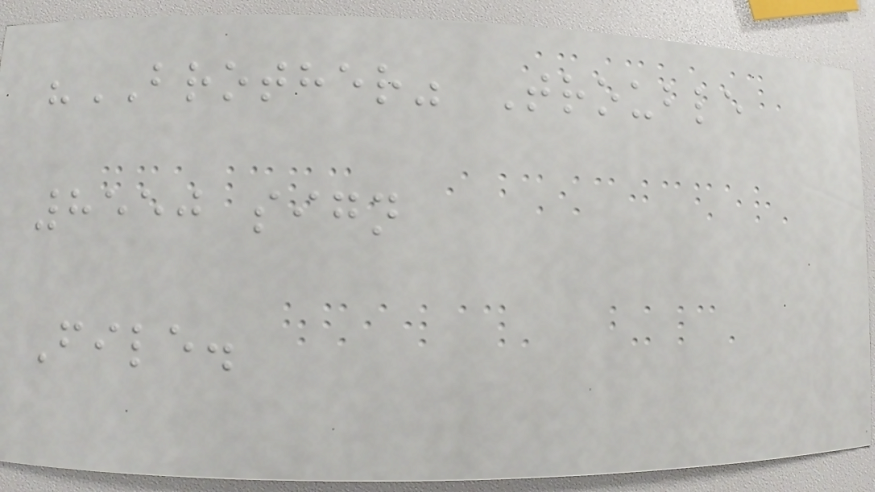"BROTHER" Trouble
8550 sign
File.
